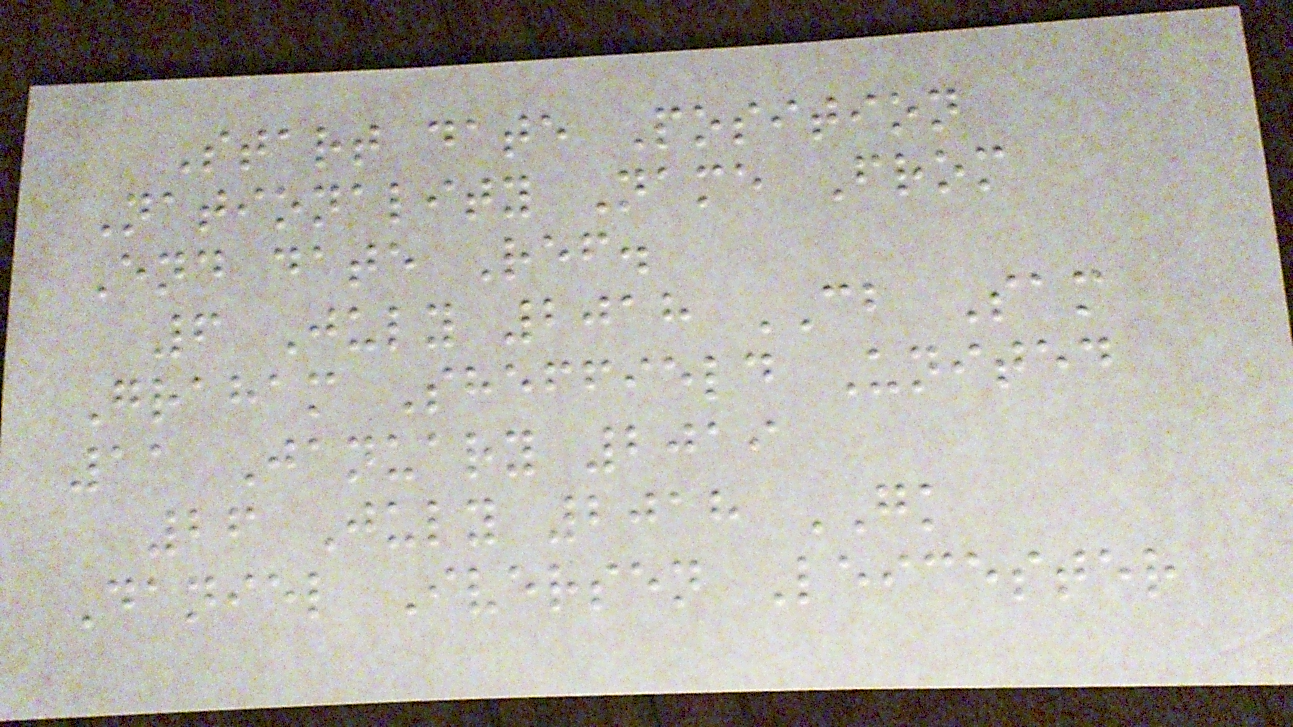Start date Position
Nationality Name From
End date Ref.
6 July 2018 CB Sam
Graham Sheffield United
11 January 2019
26 July 2018 GK
Daniel Iversen Leicester
